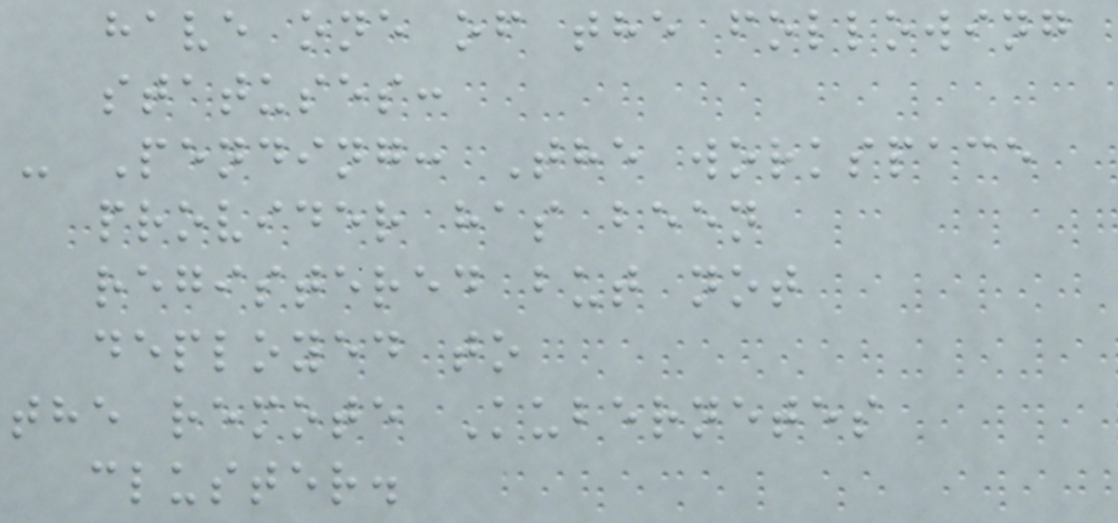have one of the following
statuses:
- Pending: The workspace
provider has been
registered but not
deployed to
the remote Kubernetes
cluster.
